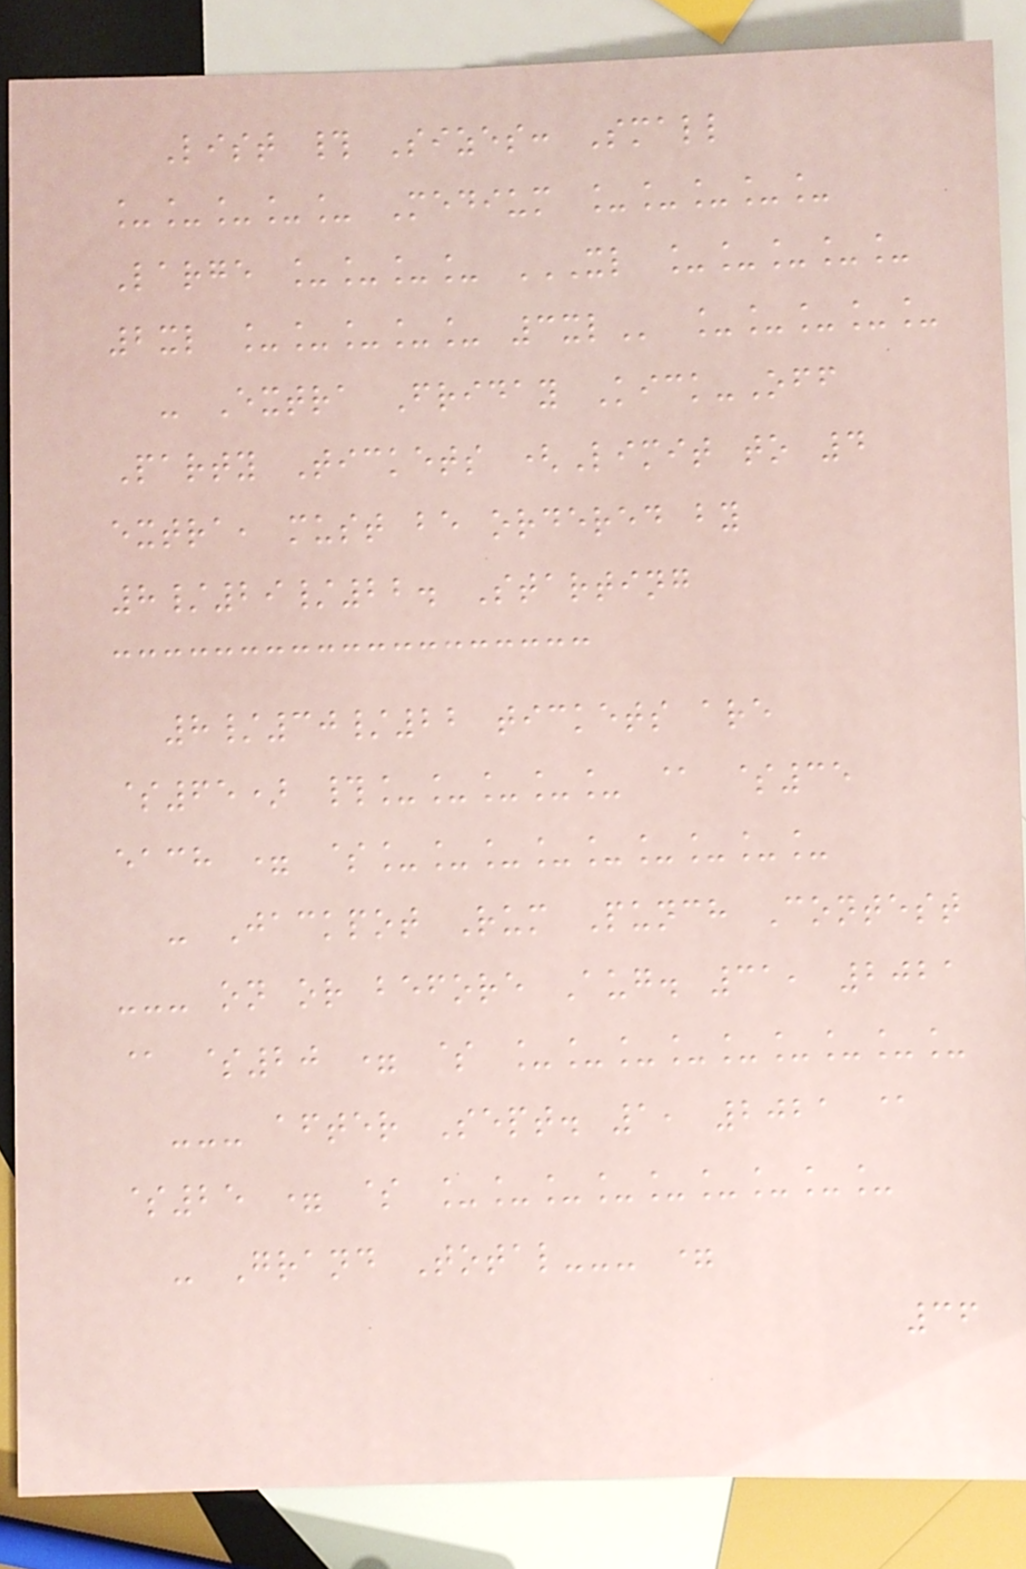List # Sizes: Small
_____ Medium _____
Large ____ XL _____
2XL _____ 3XL _____
- Extra Friday Kick-Off
Party Tickets (Limit to 4
extra, must be ordered by
8/29/22. Starting
8/30/22 tickets are
$65) #_____ @ $35
each = $_________
- Jackpot Rum Punch Contest
--- on or before Aug. 31, 2021
@ $20 = $ _________
--- after Sept. 1, 2021 @
$25 = $ _________
- Grand Total--- =
36
